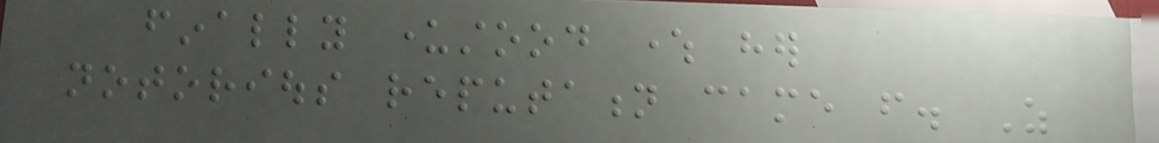finally understood where her
notorious reputation came from. As
